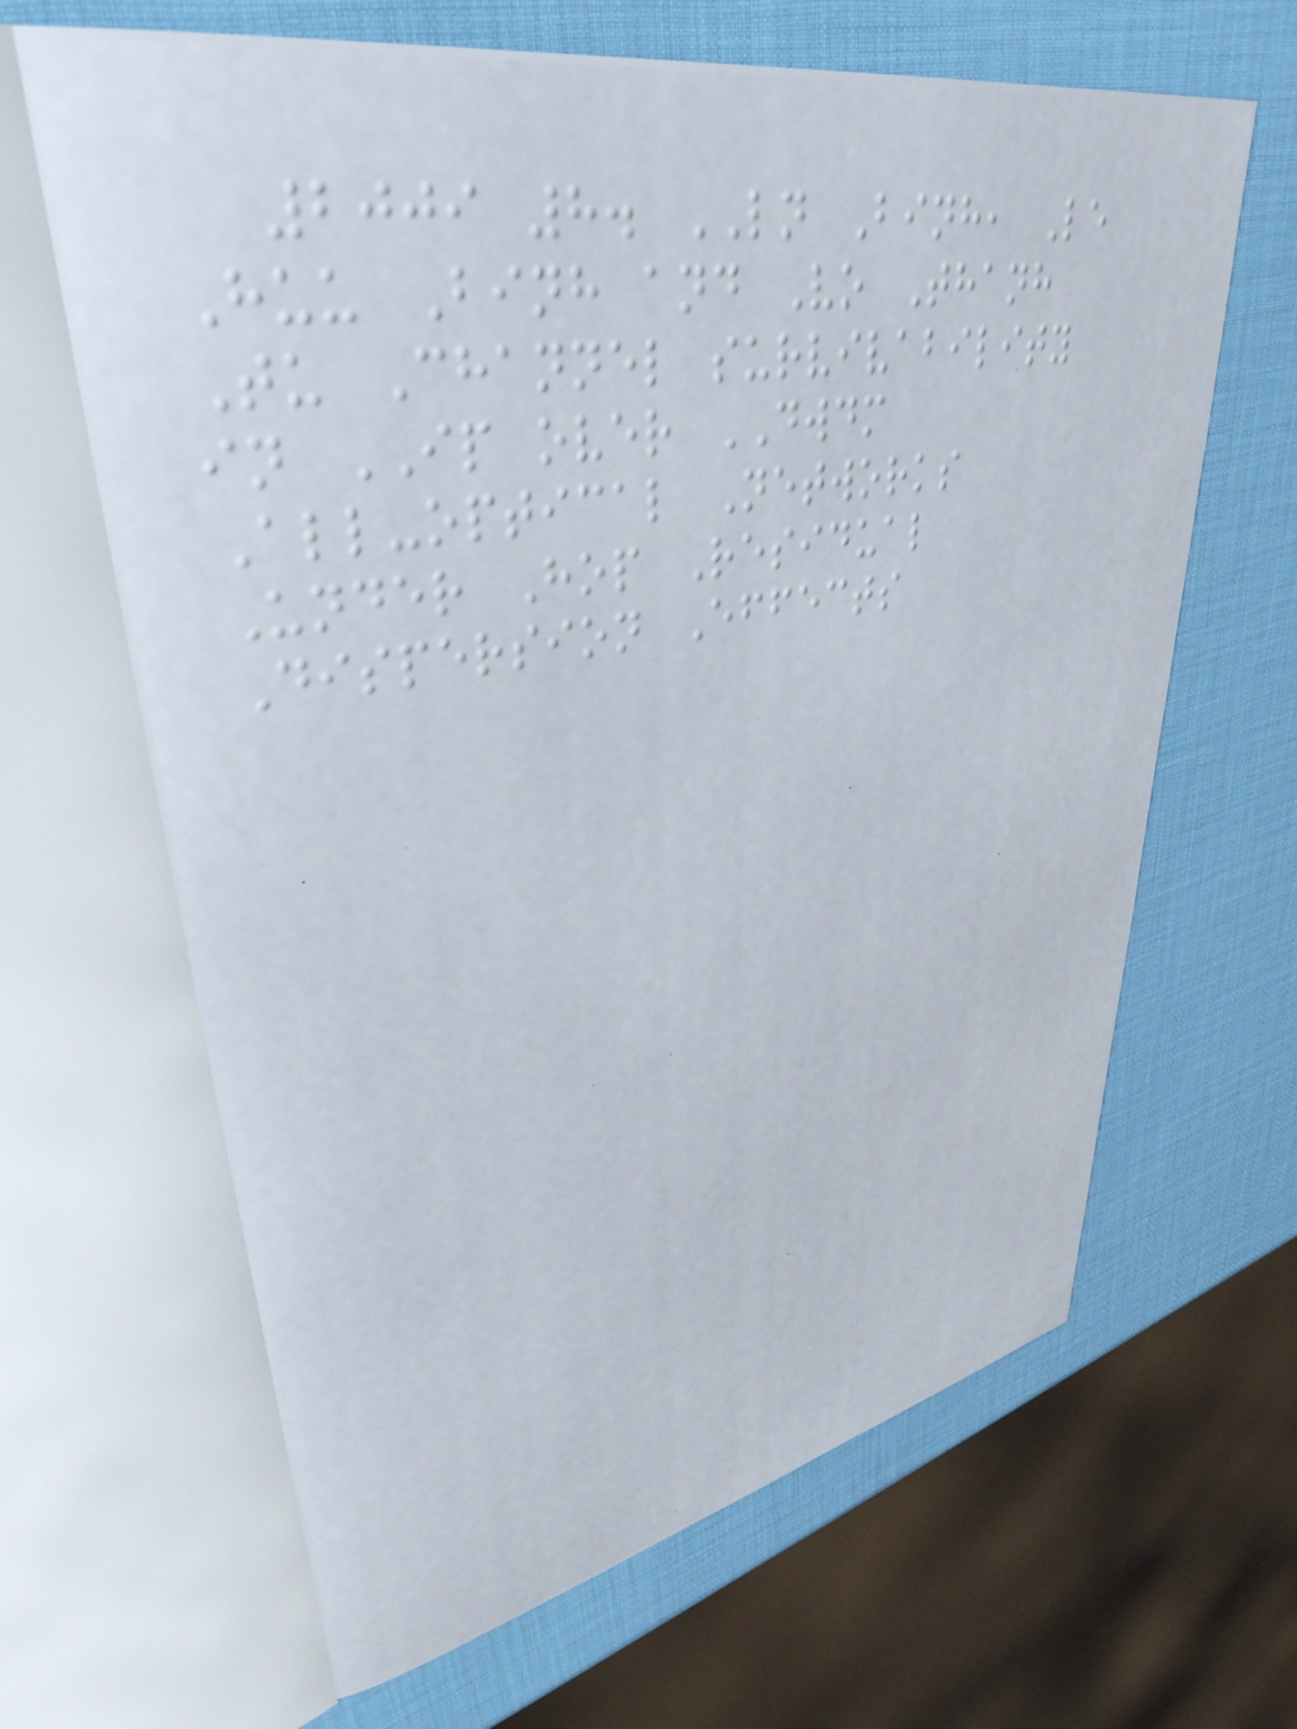2009 8. LN Binh, Le
Huu Binh and Vo Thanh
Tu Channel survivability
in IP over DWDM
All-optical Networks
Under Hop Residual
Dispersion Effects
